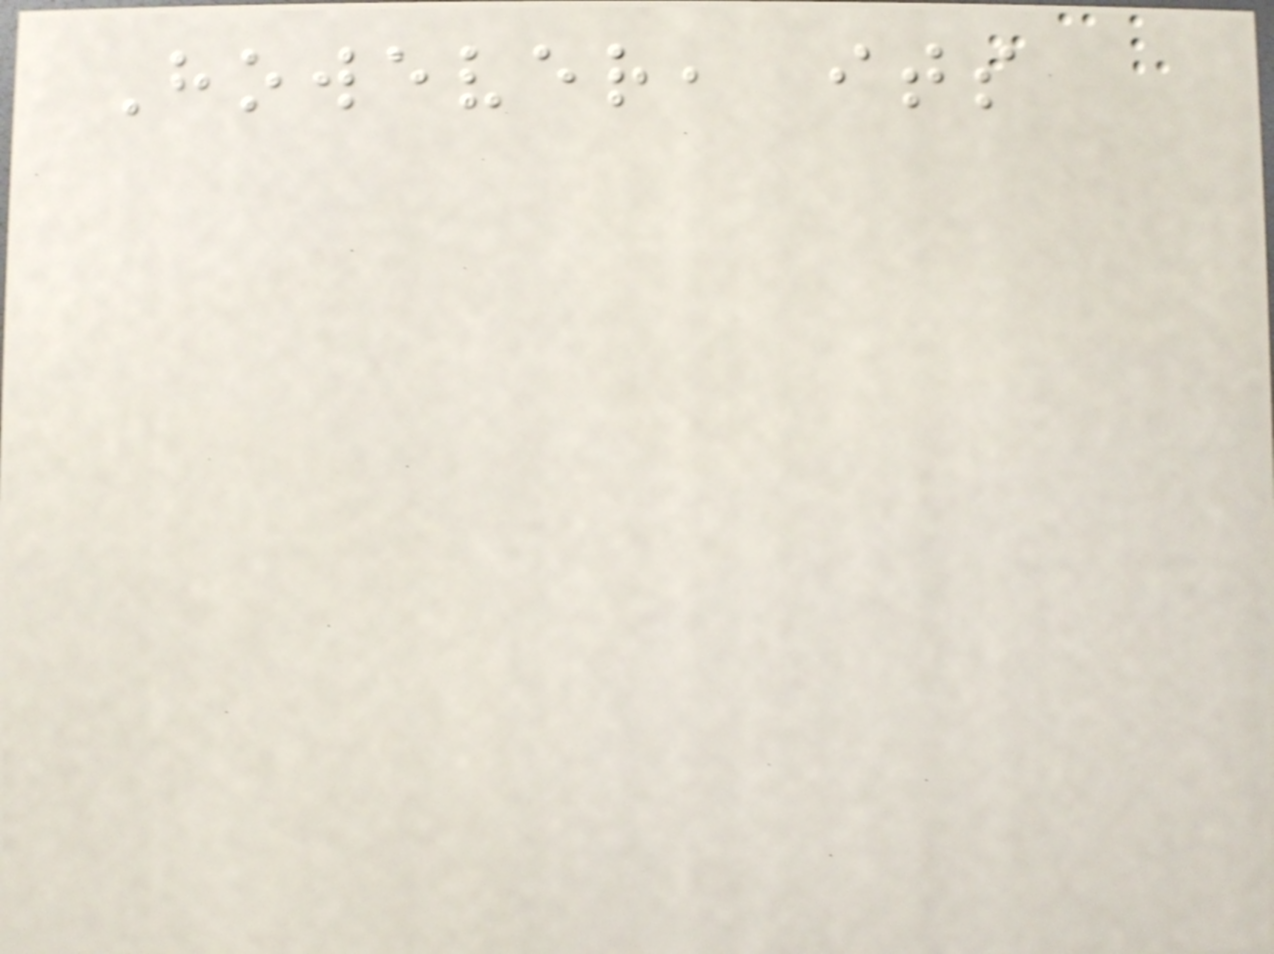However, its
